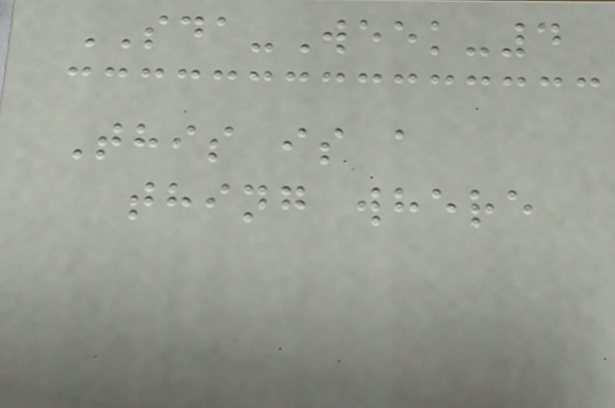SDA-Week-4
This is a
thing where
